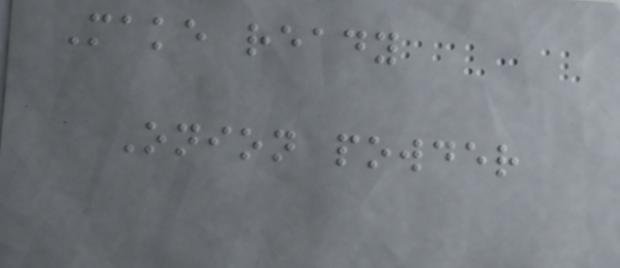Make ready
Onion powder
